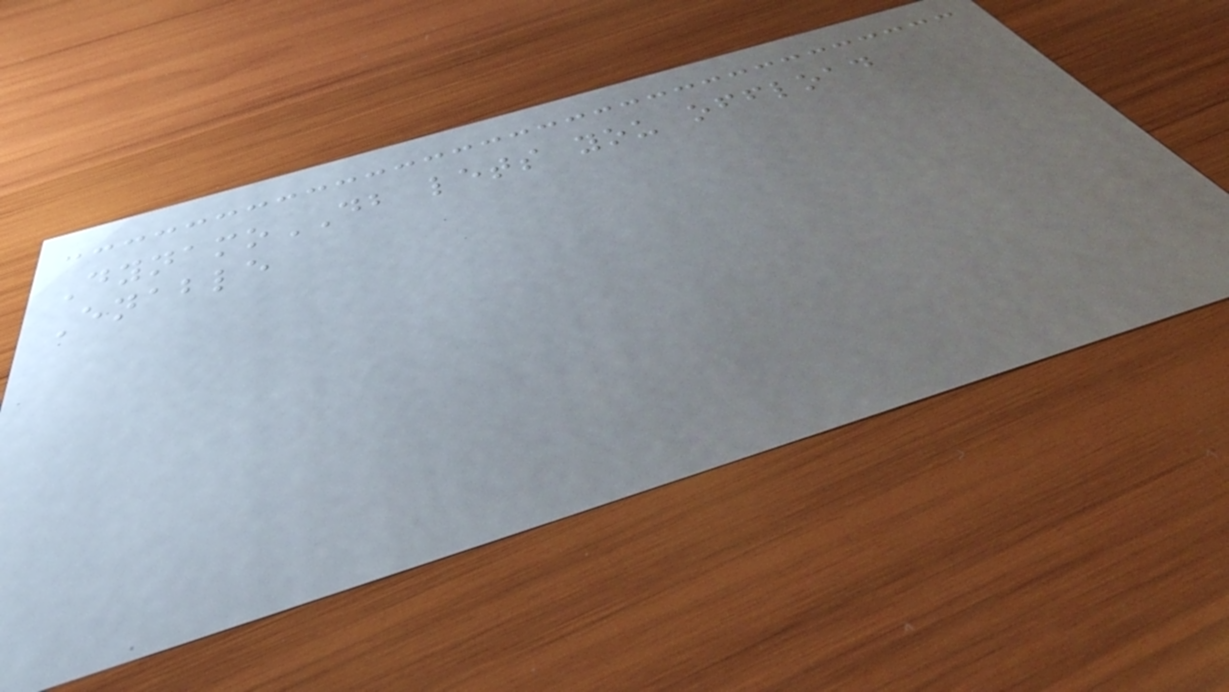DynamoDB lets you offload
Enable
